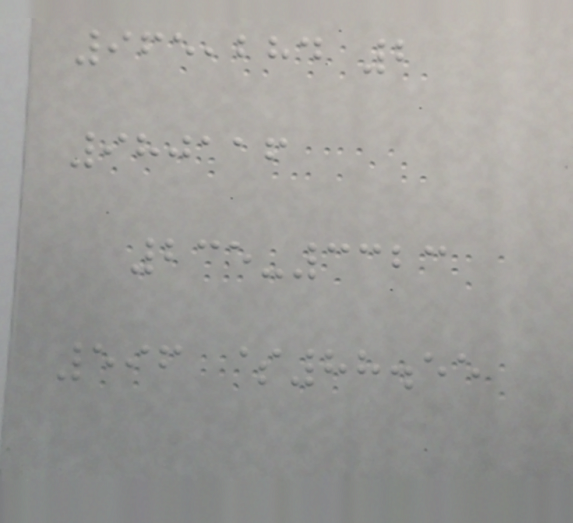965,284 2
980116
235-3323
596 $88.55
